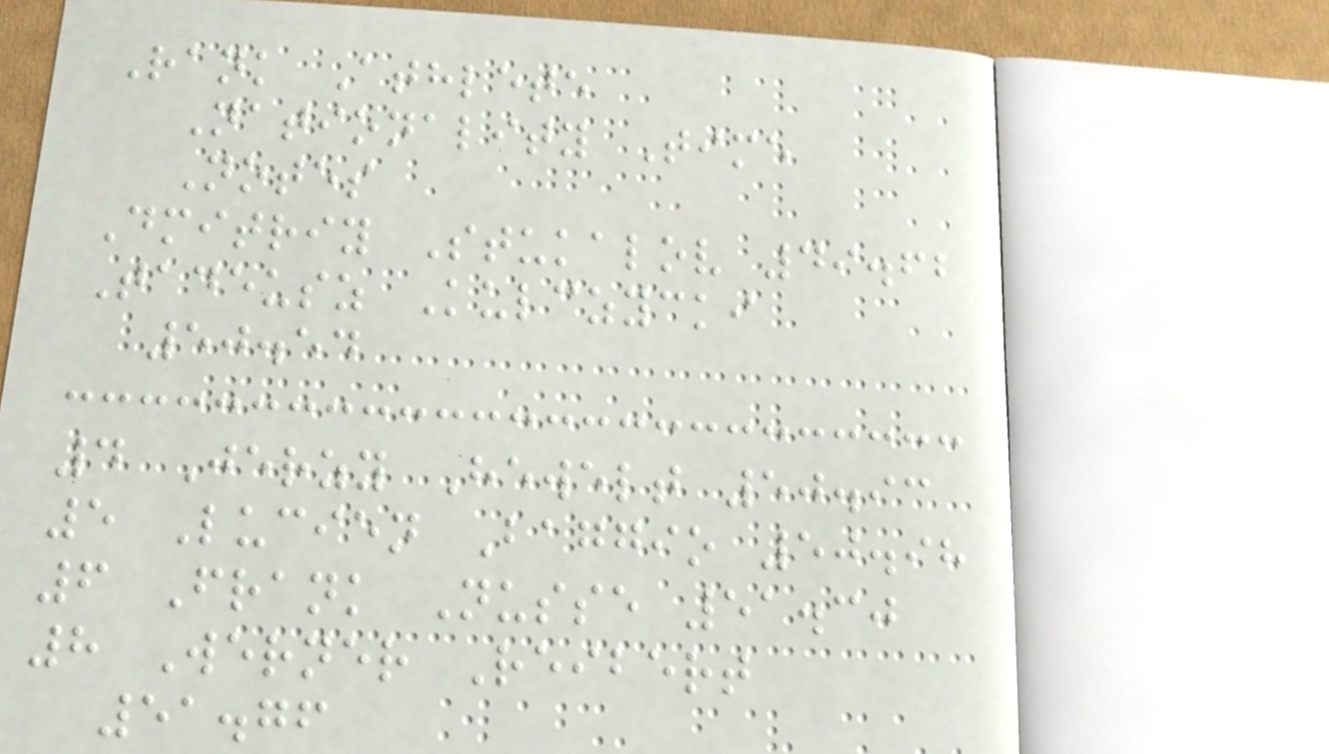Rank Athlete
Nationality Time
Notes
Dmitriy Stukalov 49.62
Tadeusz Kulczycki
50.54
4 Jerzy Hewelt 50.93
5 Lucien Baggio 50.98
6 Frank Nusse 51.30
8 Werner Reibert
51.76
